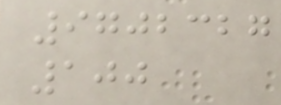9702327
100
